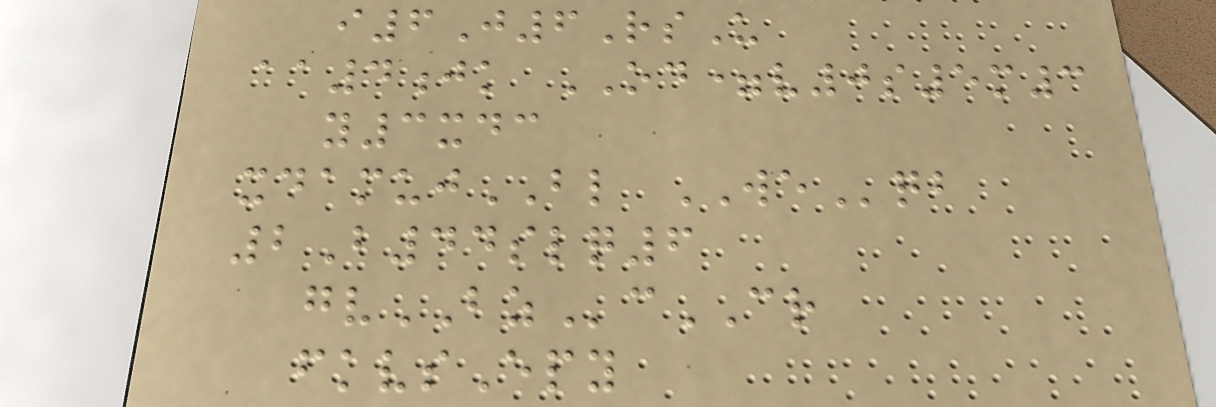i6J6RsU
aa4jk OD=v0s5m3
y3xdc
xdamujBL WEqb
2B44slq6
gvBZcCR
fkvsEpy
